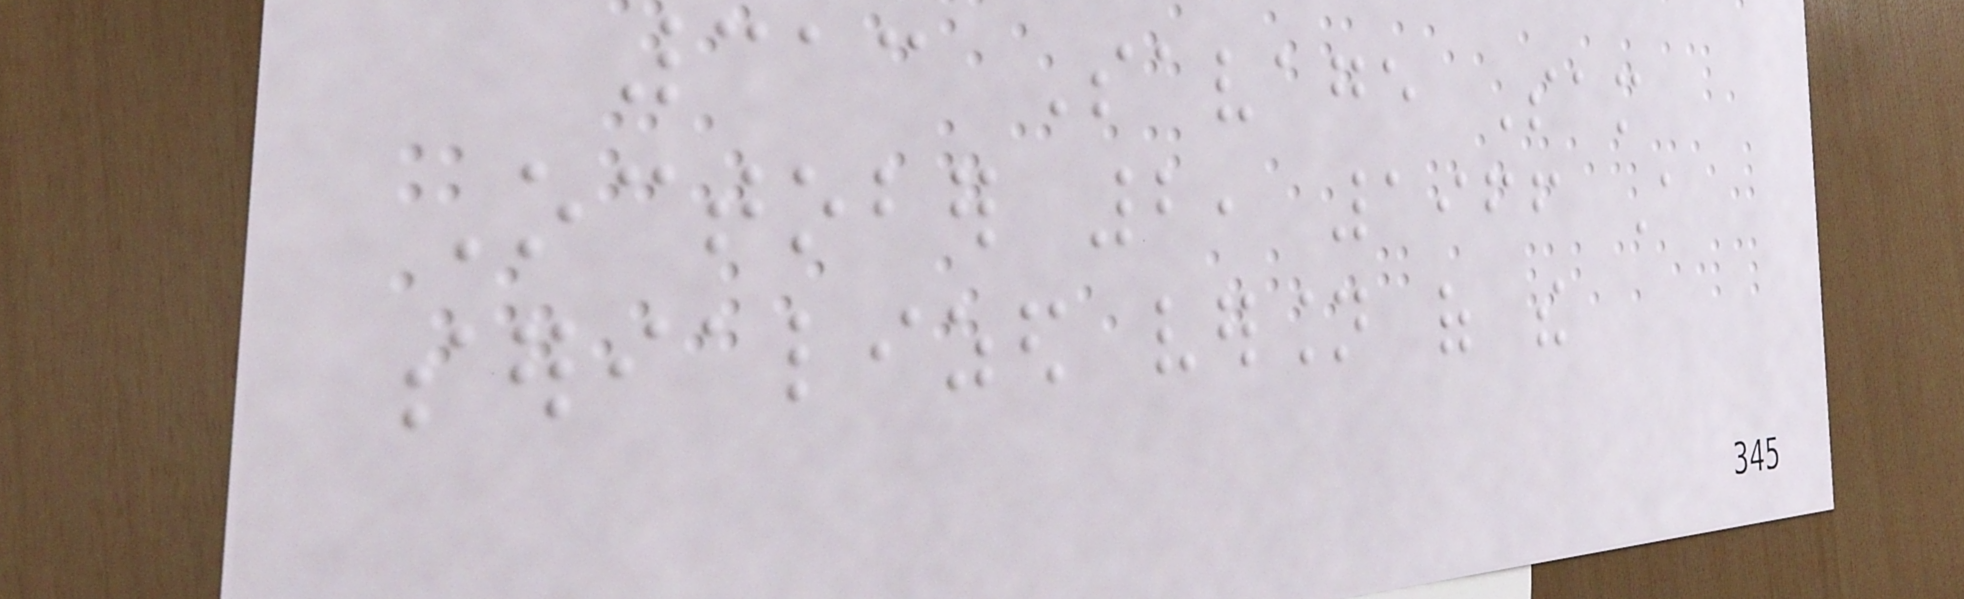313 Savage Sam
October 2, 1966 A
serialized version of the
